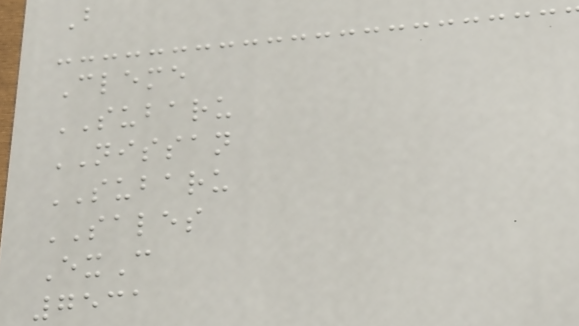B
Cleme
SUBARU
NISSAN
SUBARU
SALES
ExC
7531
